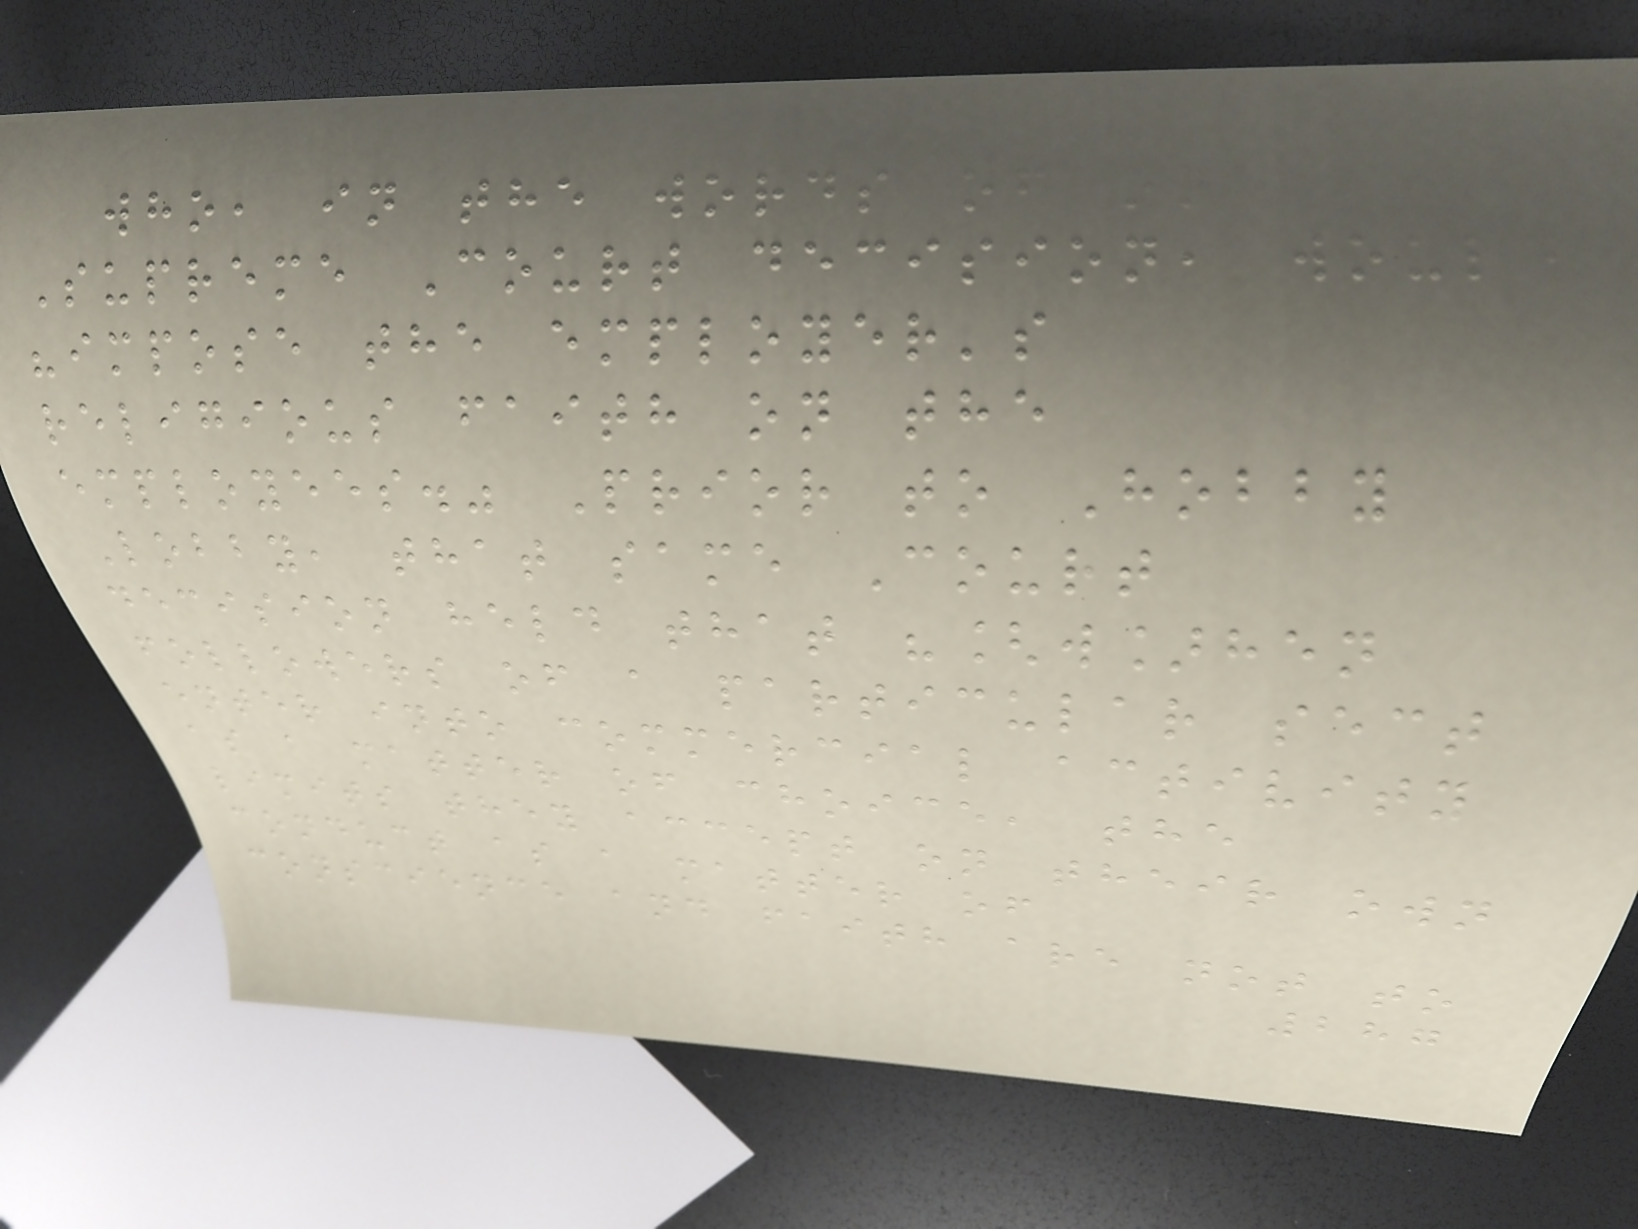who, in the words of one
Supreme Court decision, would
"impose the employer's
religious faith on the
employees." Prior to Hobby
Lobby, that same Court
decision held that "[w]hen
followers of a particular sect
enter into commercial activity
as a matter of choice, the
limits they accept on their own
conduct as a matter of
conscience and faith are not to
287
